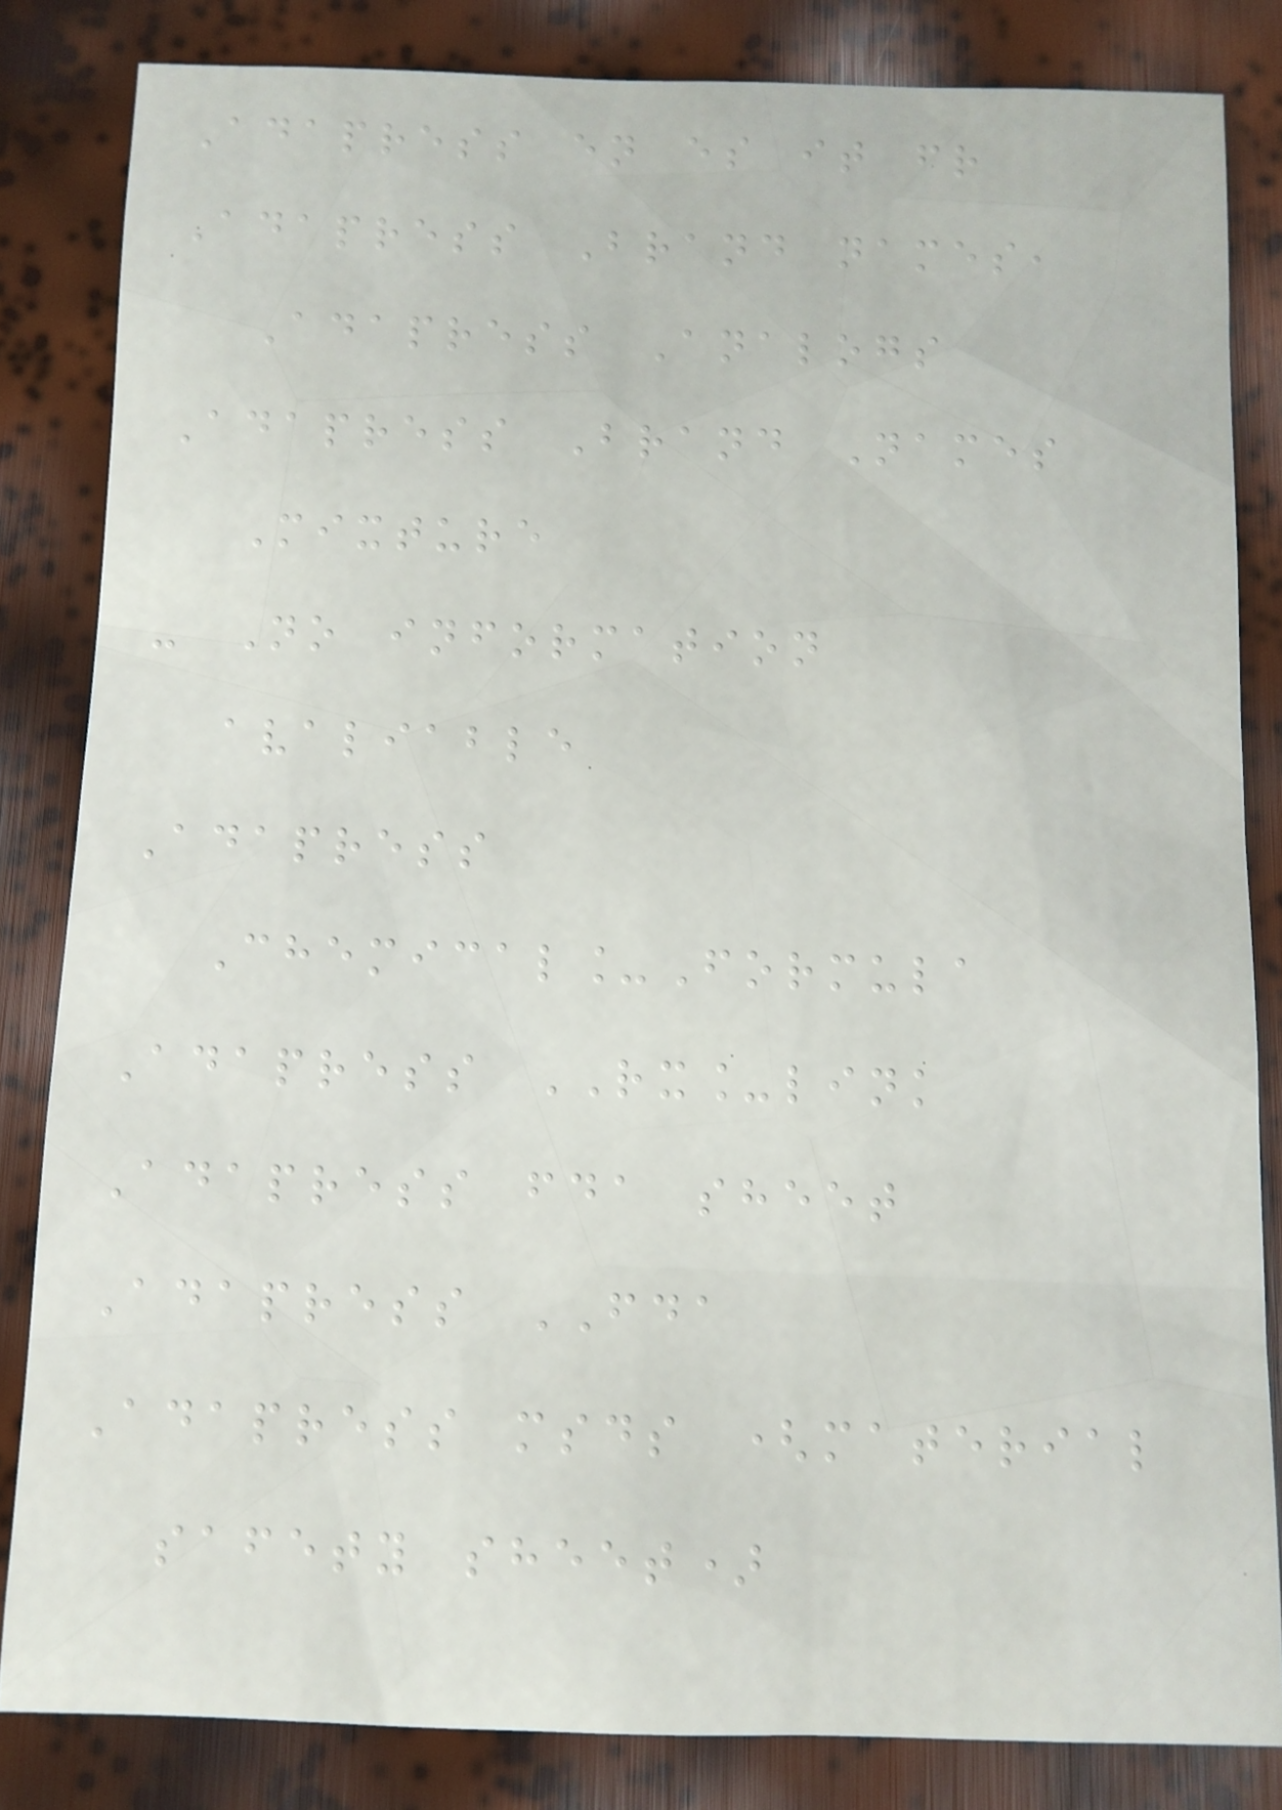Adapress en es it fr
Adapress Brand names,
Adapress Analogs
Adapress Brand Names
Mixture
- No information
avaliable
Adapress
Chemical_Formula
Adapress RX_link
Adapress fda sheet
Adapress FDA
Adapress msds (material
safety sheet)
